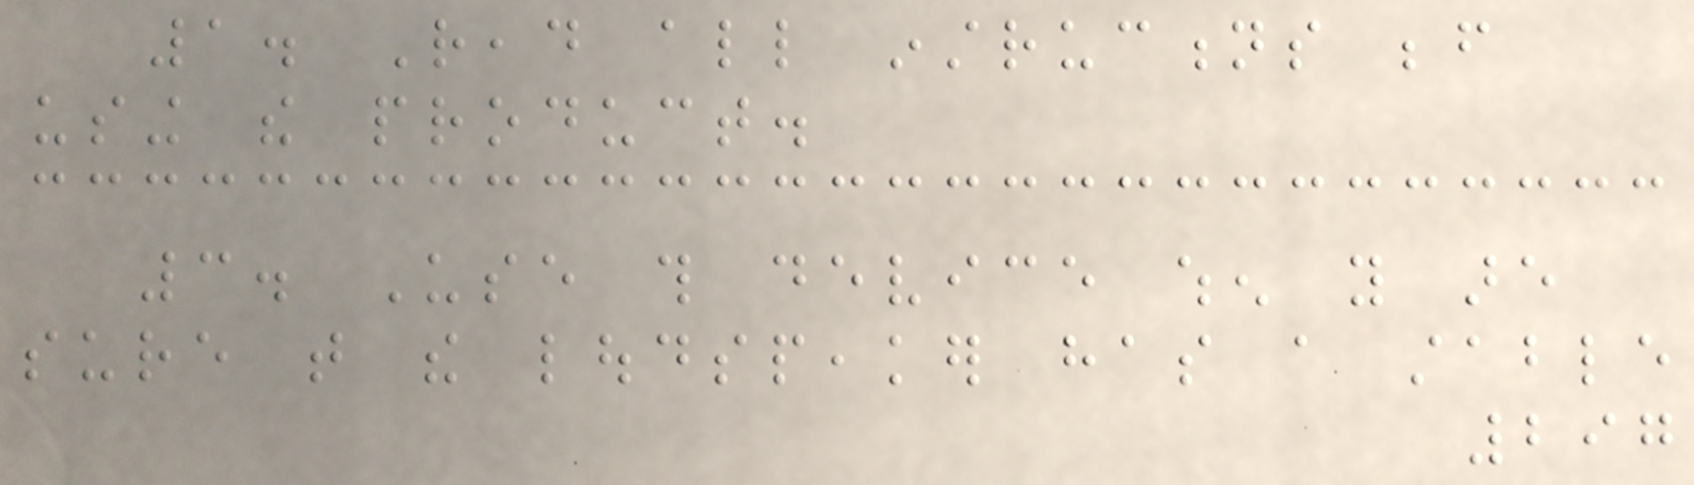1. Read all instructions before
using the product.
3. Use this device when you are
sure that the loudspeaker has a stable
297
